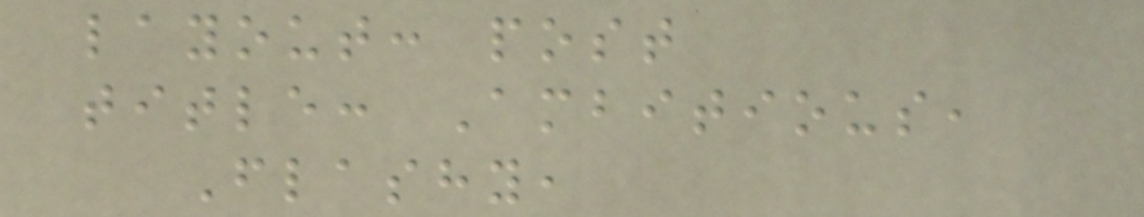layout: post
title: Ambitious,
Flashy,
